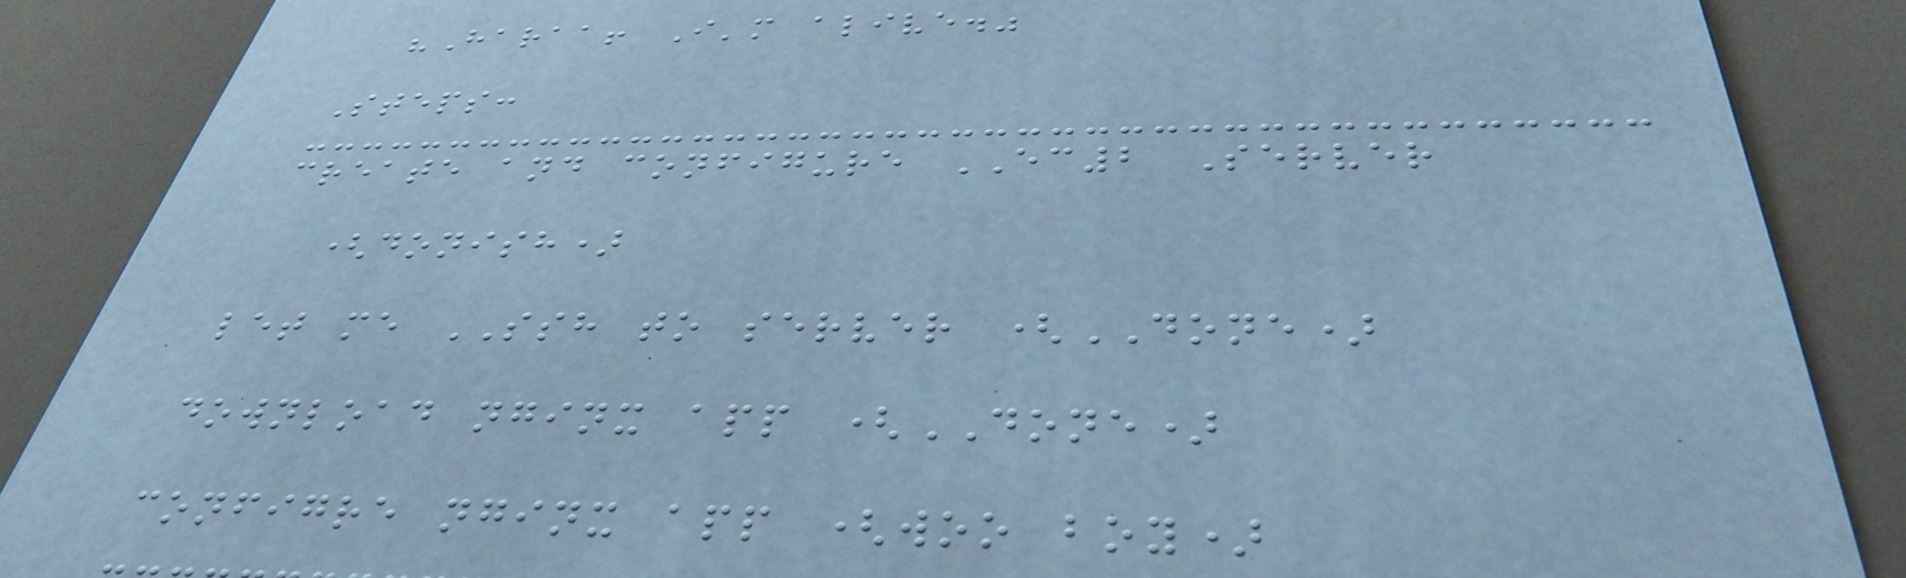"Haraa! I'm alive."
Steps:
create and configure EC2 Server
(donish)
let me SSH to server (DONE)
download nginx app (DONE)
configre nginx app (woo boy)
